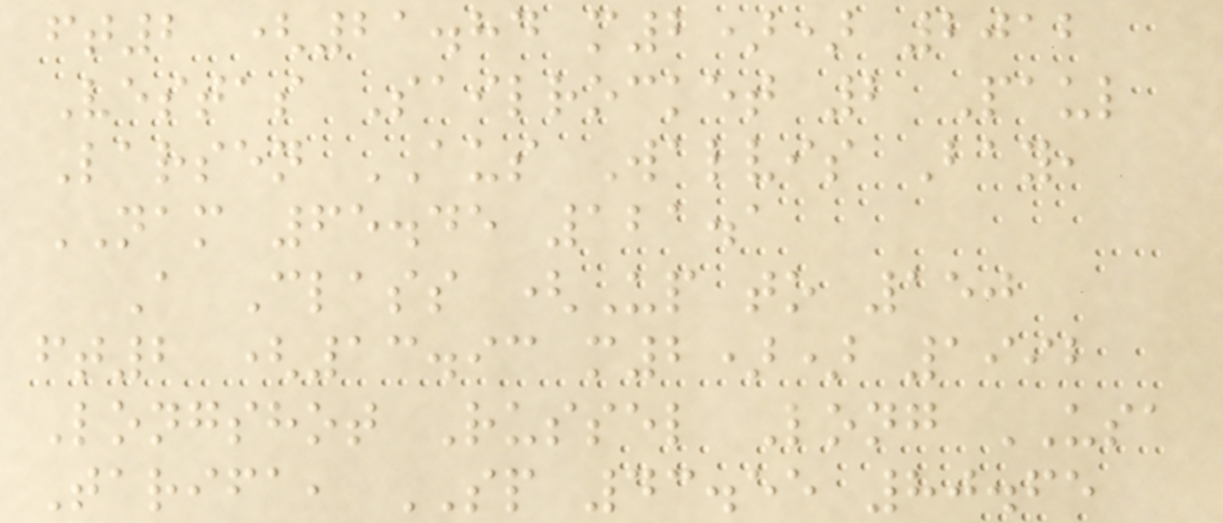ft2 (21.84 m2)) 2012
Vestas Sailrocket 2 Paul
Larsen AUS Walvis Bay,
NAM 65.45 121.1
A Class (Up to 150
ft2 (13.93 m2)) 1992
Longshot Russel Long USA
Tarifa, SP 43.55 80.65
